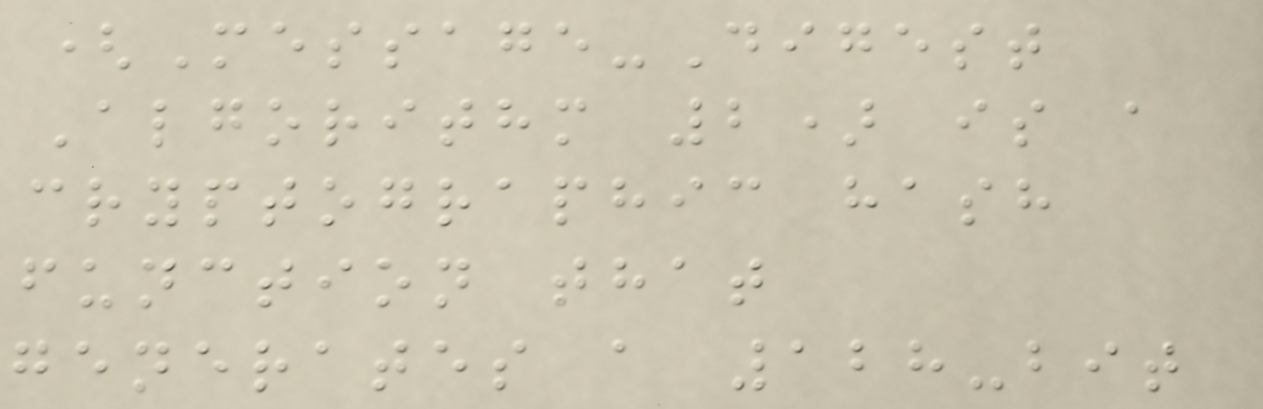(Message-Digest
Algorithm 2) is a
cryptographic hash
function that
generates a 128-bit
